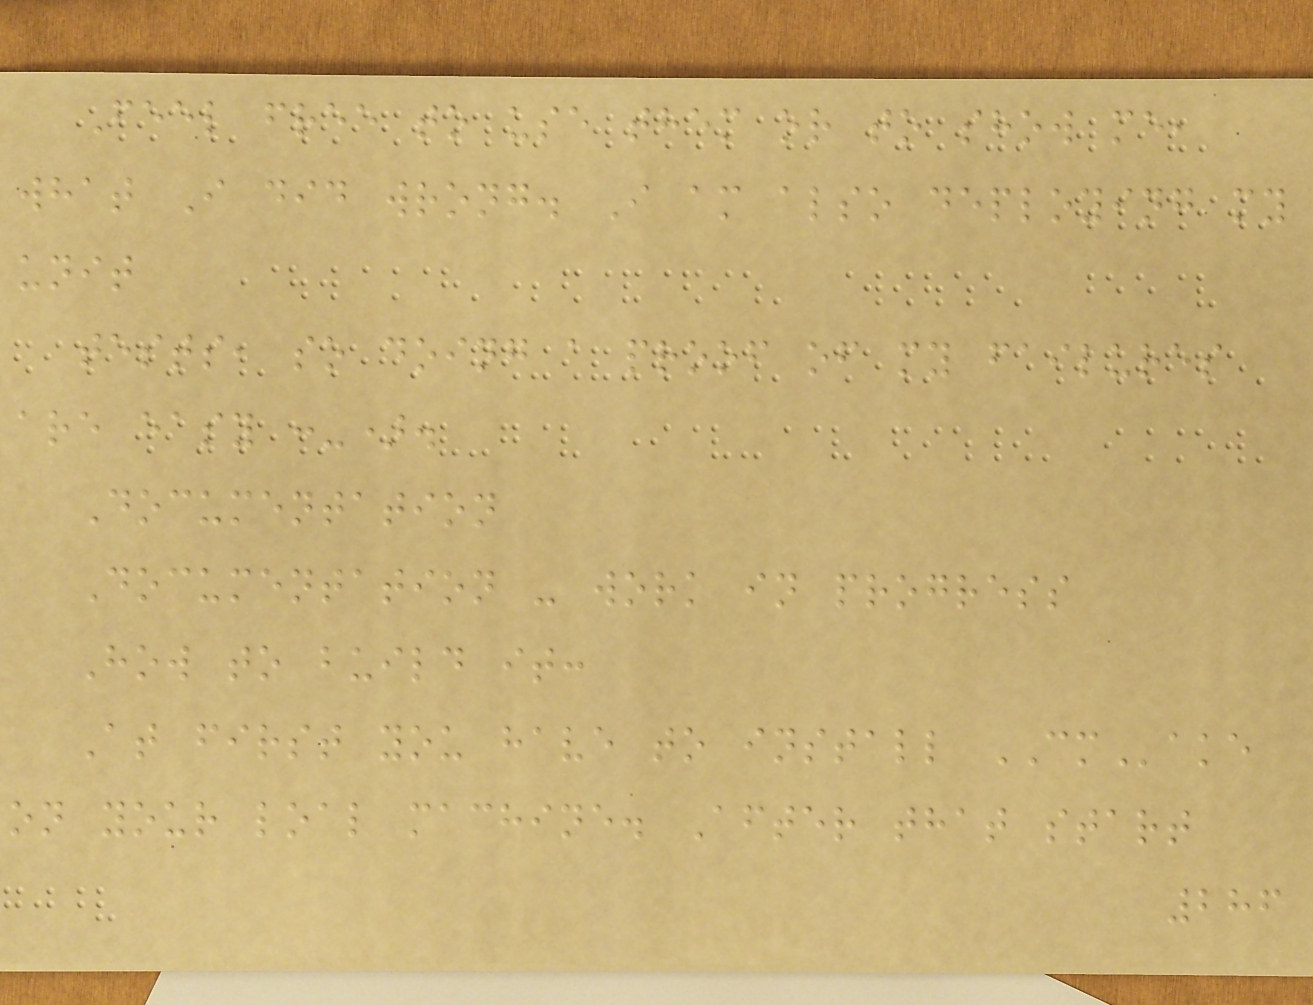Feel free to use them or to show me,
what I did wrong. I am also deploying my
unit
tests, so doing a proof of my failures
are easy :-).
Documentation
Documentation - work in progress
How to build it:
At first you have to install CMake
on your loal machine. After that start
286
